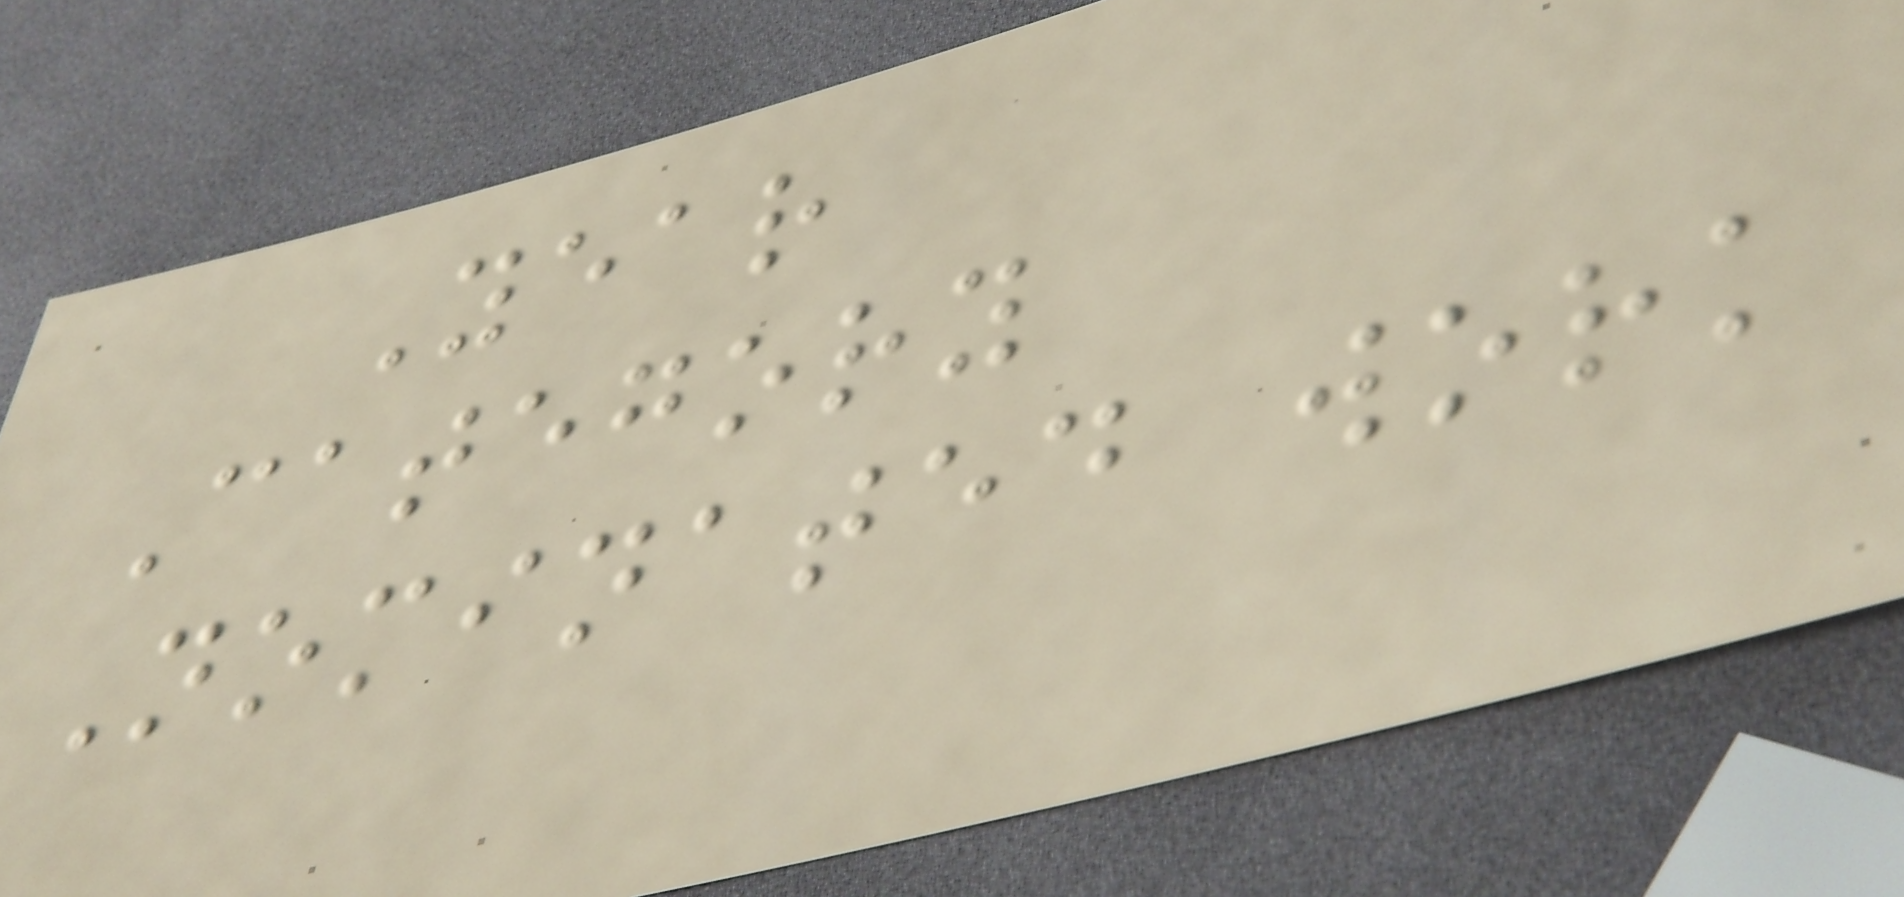Year
Category
Nominated work
